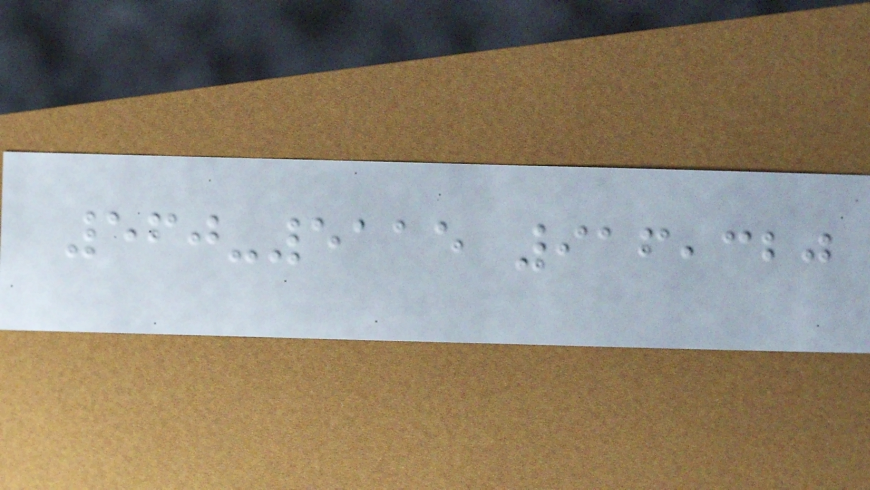560-5115 916,320
